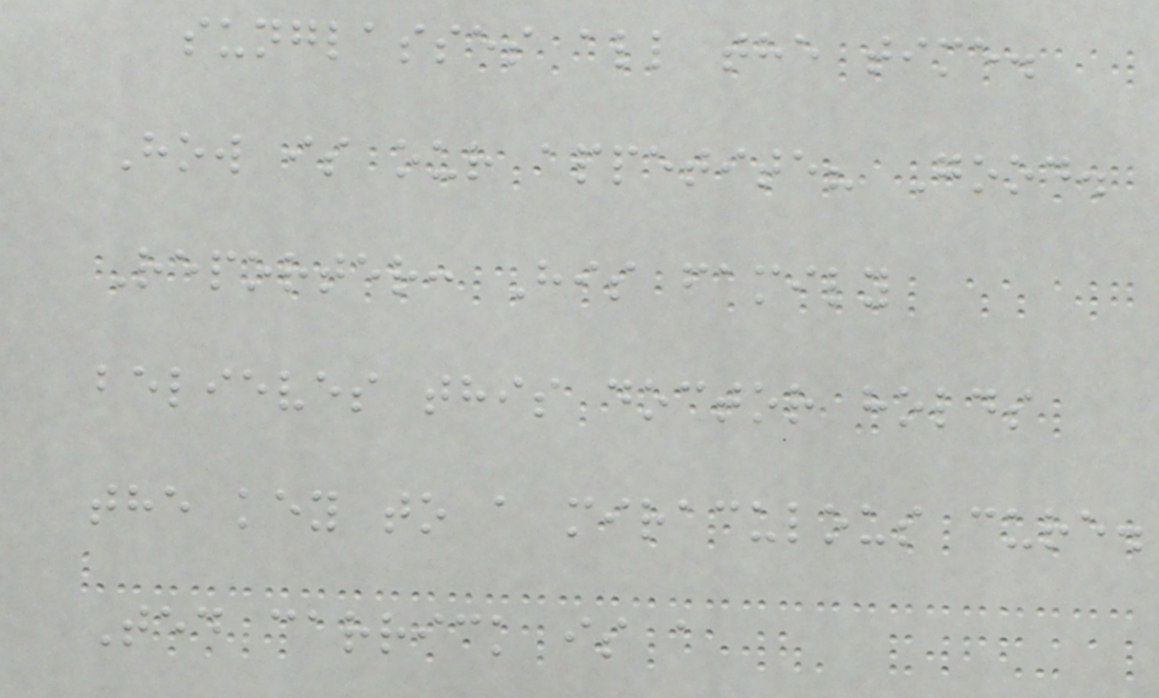sunglasses all the time.
How is our appetite? Good.
Reporter: His family
believes this doctor holds
the key to a miraculous cure.
Ted carrick is a
